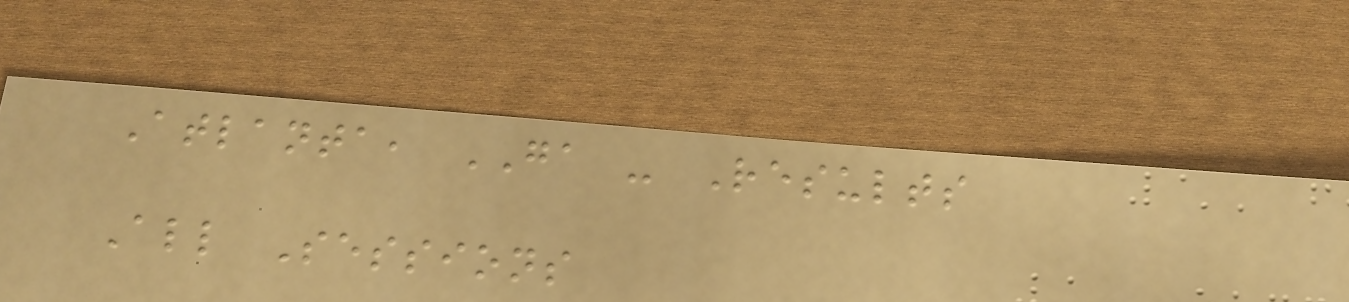Atlanta, GA - Results
All Sessions
